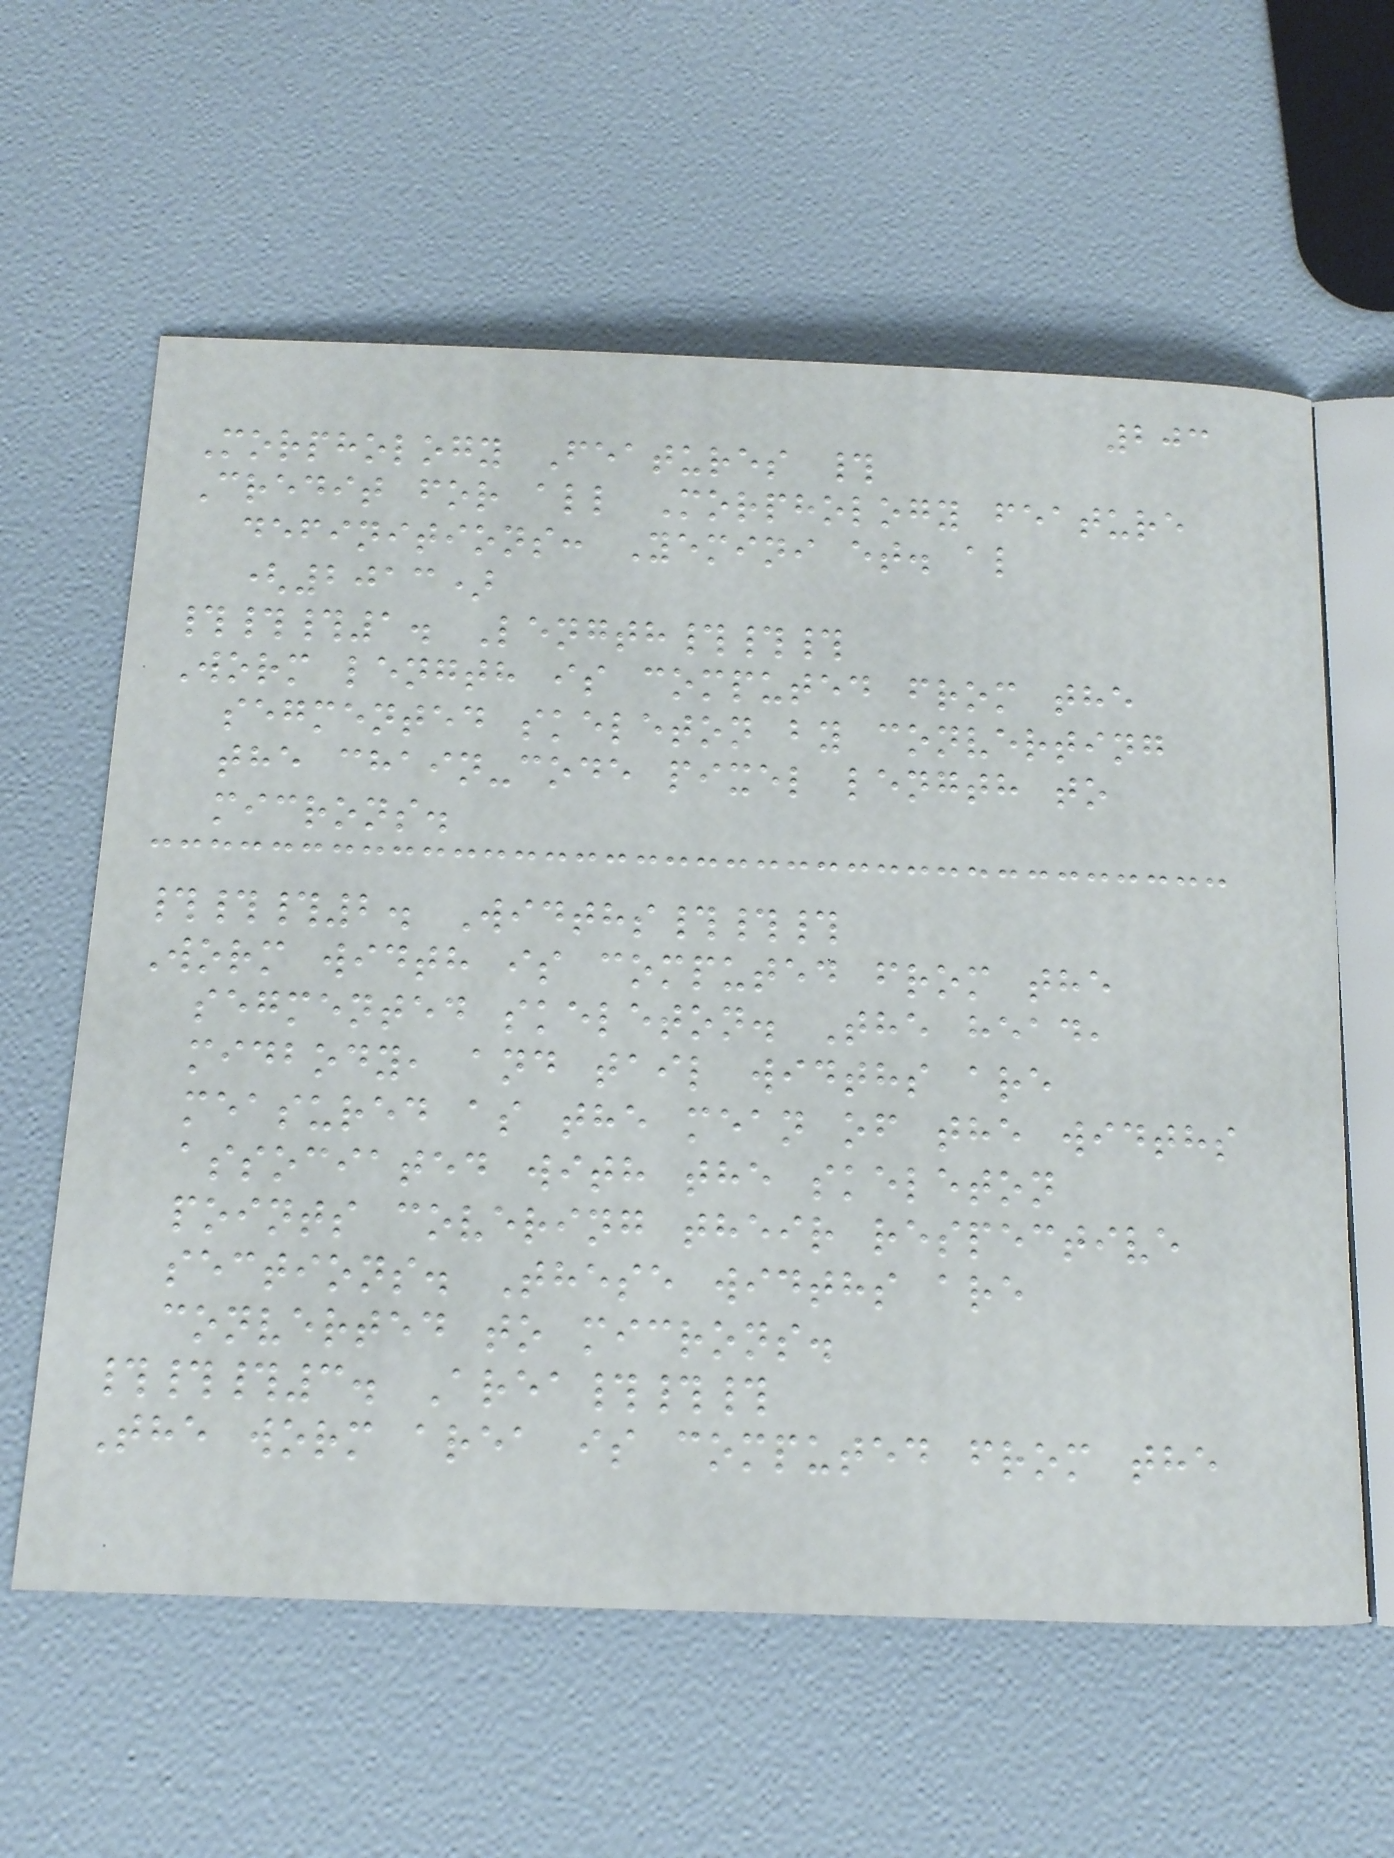203
Morphology Features #
Credit for all Morphology feature
definitions: Yemini et. al
(2013)
###1. Length###
Worm length is computed from the
segmented skeleton by converting
the chain-code pixel length to
microns.
###2. Widths###
Worm width is computed from the
segmented skeleton. The head,
midbody, and tail widths are
measured as the mean of the widths
associated with the skeleton
points covering their respective
sections. These widths are
converted to microns.
###3. Area###
The worm area is computed from the
